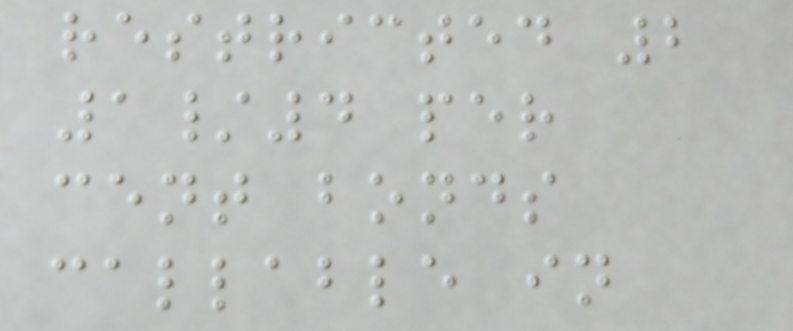restricted 2
1/4 per
cent bonds
callable in
